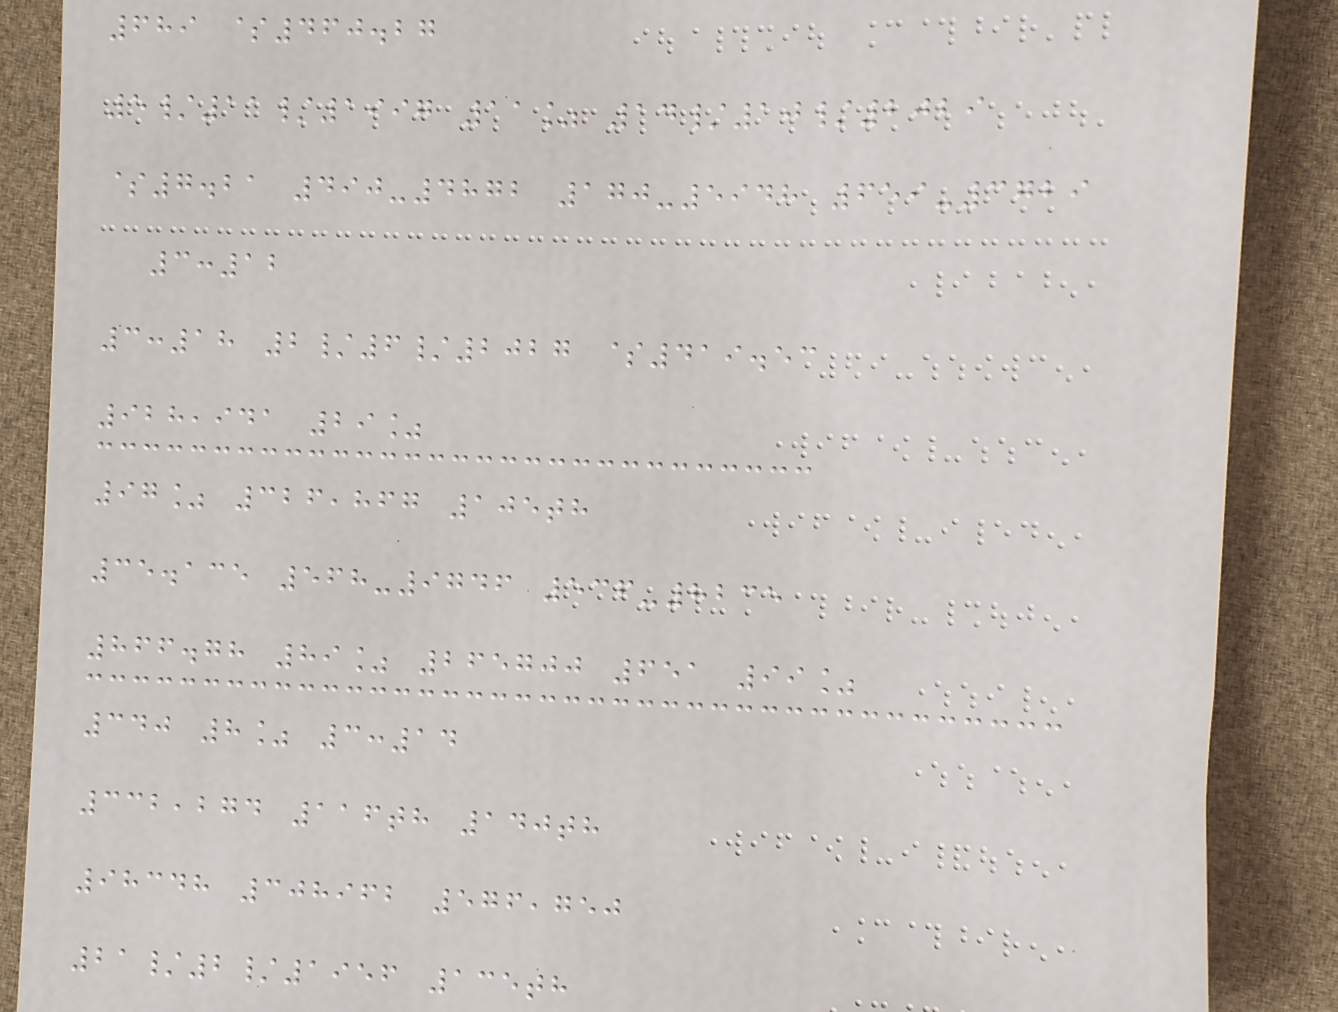689 $460.27
5/11/1997 11% 14/10/2029
$7.21 490-4872 170-5948 659-3729
3:12
3:18 2/6/2027 $419.53
928,941 29%
97% 326,867 105th
35.135 568-9746 536-8235
866.78 89% 265700 651 99%
340 8% 3:14
332,274 116th 140th
98348 308962 576,750
21/2/1956 135th
